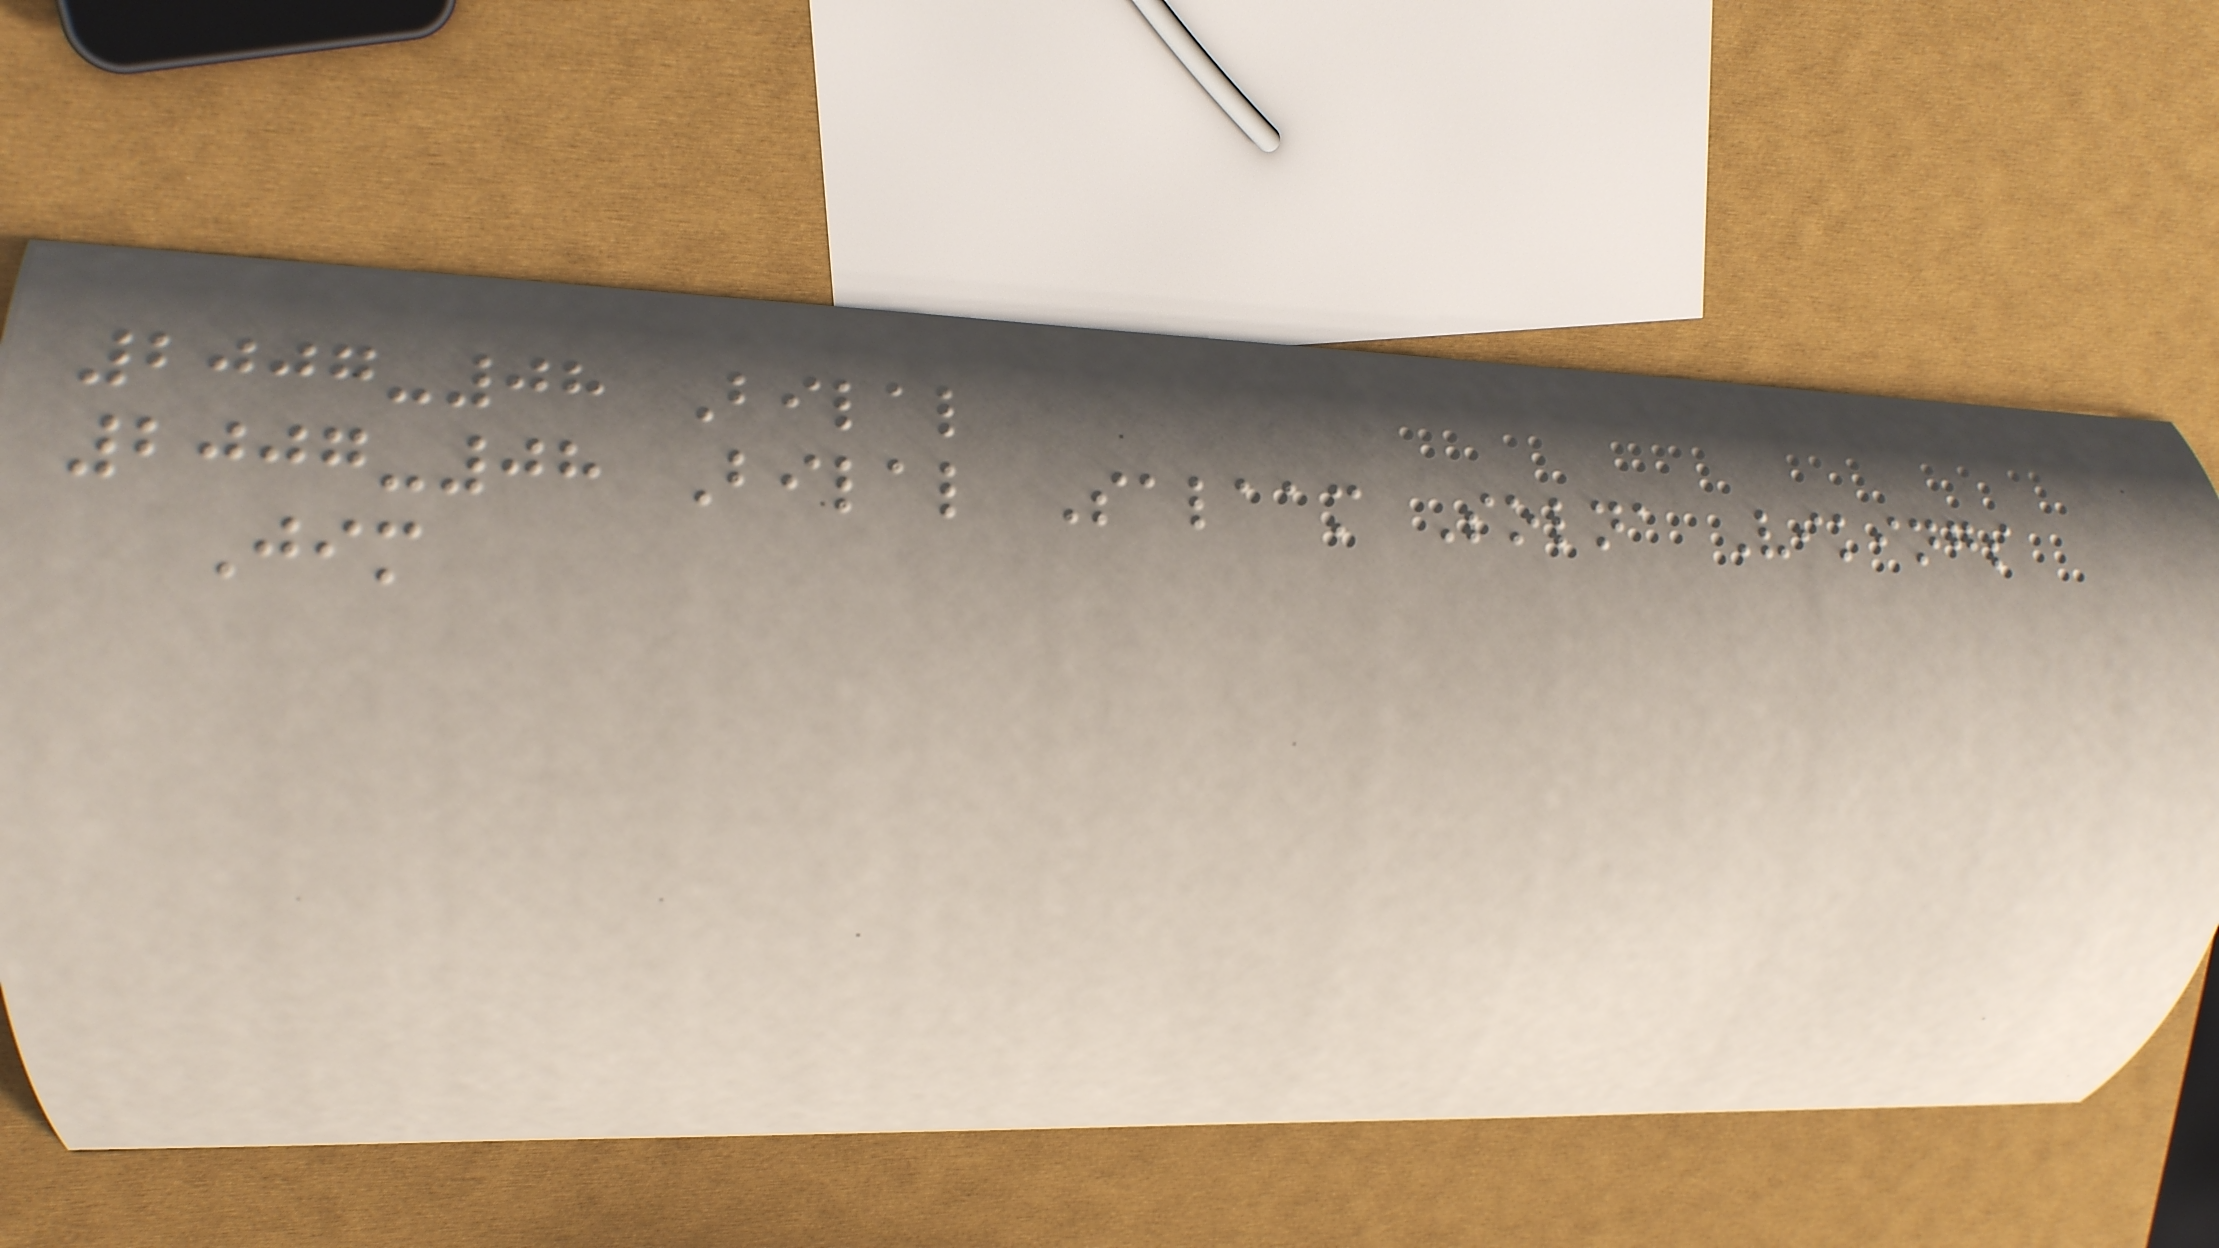2007-08 Bilal
2007-08 Bilal Salaam Solna Vikings
Jim
